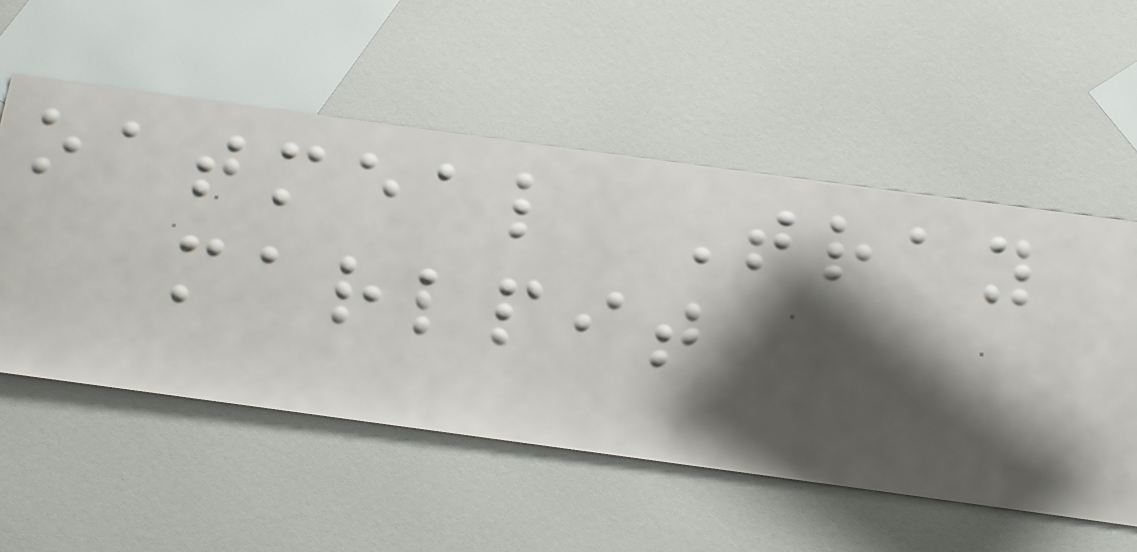oatmeal Tray
marlpit
